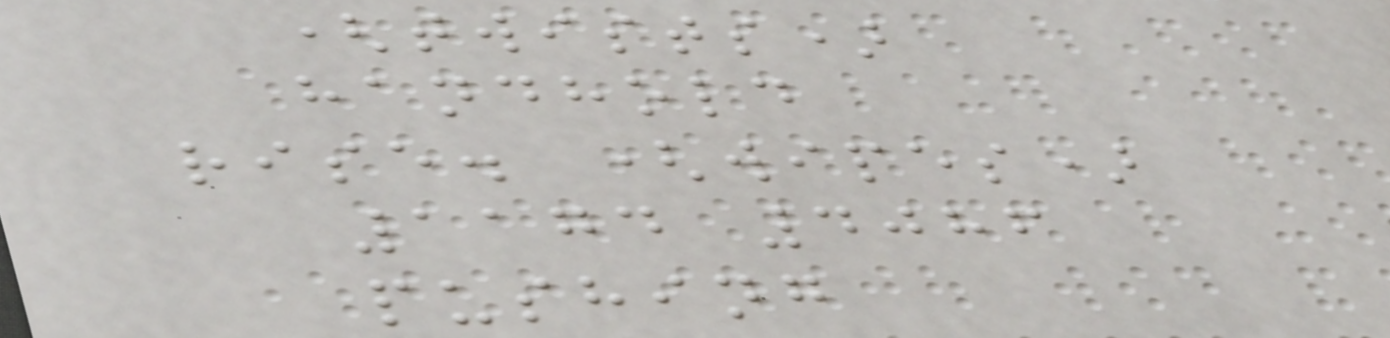(twists)
handhold
rise. (wipes)
1174 4086
pushing
